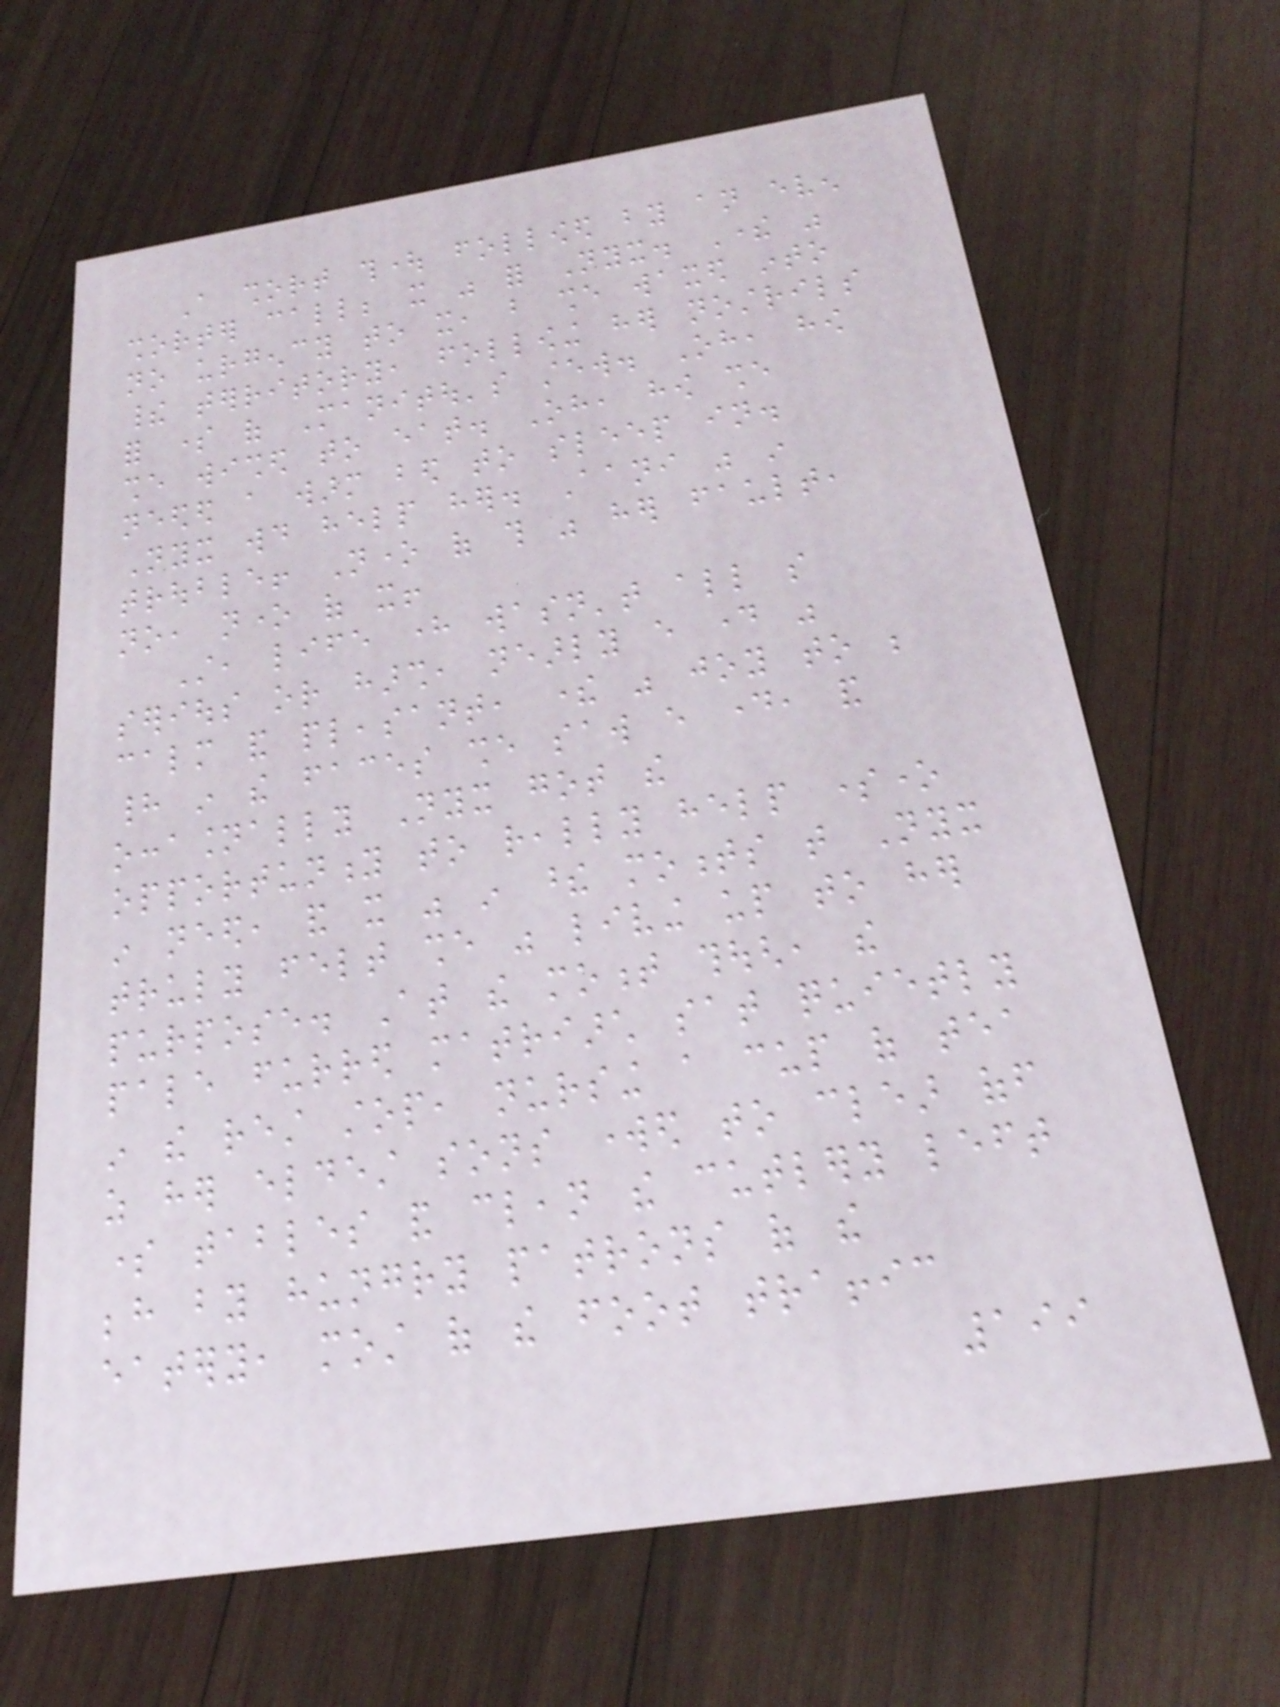A short thought followed by an even
shorter call; it was for Nyx. There was
no urgency to it, but she waxed into
their territory, following her nostrils
for some of Manitou's stew. Oh, how
she wished to eat. Oh, how she
needed a warm bed to sleep in.
Nyx would help her. Aani was in
trouble! None of this was her fault,
no, none of it!
Still, life here wasn't all so
serious or harsh, nearly every day was
calm and pleasant, there was joy to be
had in the faces she saw every day, and
occasionally Nyx got the
opportunity to really help someone
in need, and it was in these moments that Nyx
truly felt she was living up to her
purpose. At the moment though, the
pale furred matriarch sat quietly
in the rest stop, nursing a cup of tea
as her eldest sons worked to clear off
some tables and clean the cutlery left
behind by hungry patrons of the
eatery, most of the foot traffic
199
